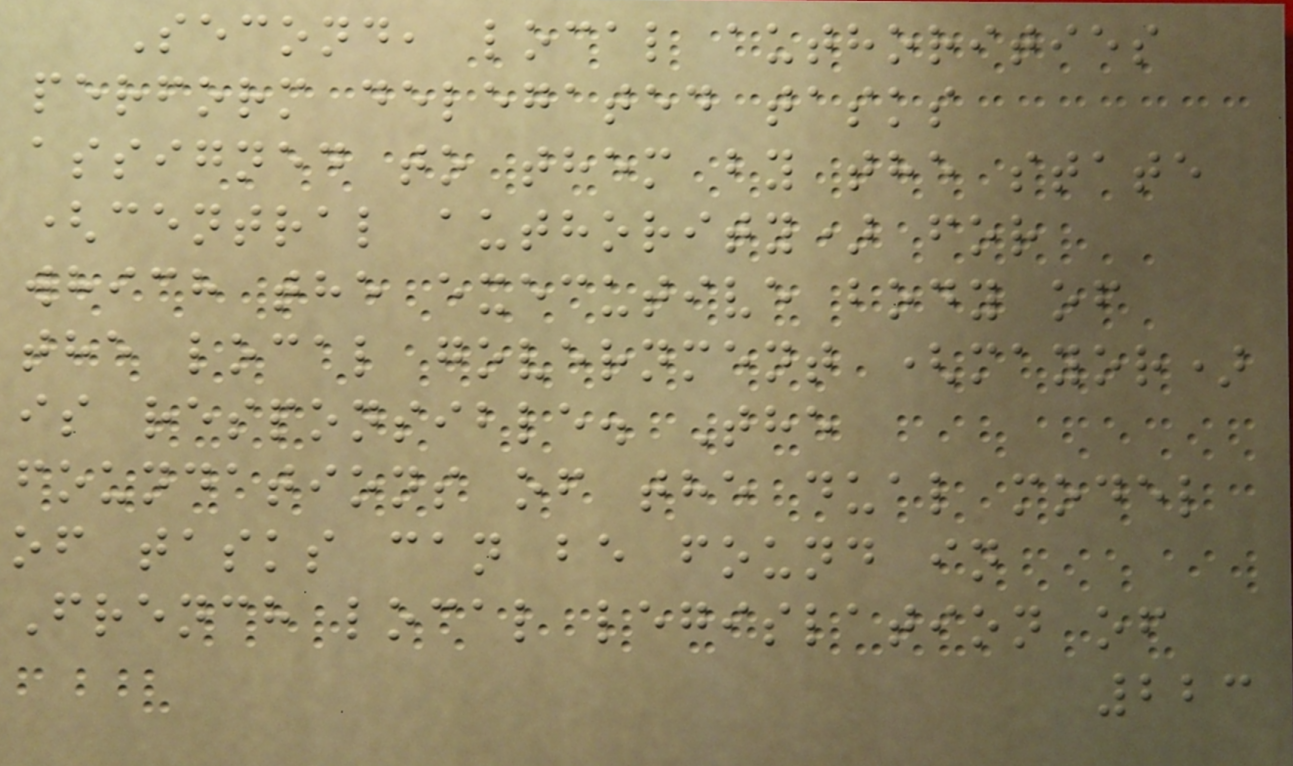Second, local authorities
perform delegated tasks
assigned to them by the state
(central authority) for
which the executive body of
the local government (mayor)
is responsible. The
foundations of the dual model
of tasks can be found in
French local legislation of
223
